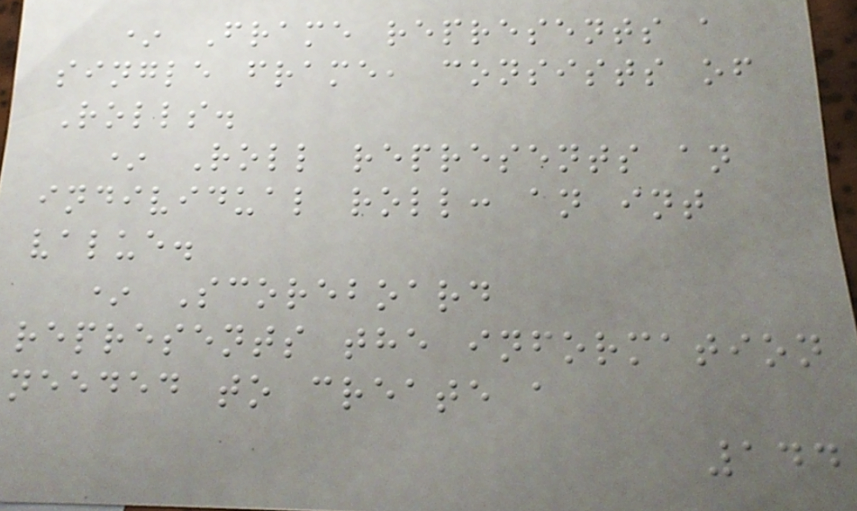* Frame represents a
single frame, consists of
Rolls.
* Roll represents an
individual roll: an int
value.
* Scoreboard
represents the information
needed to create a
144
